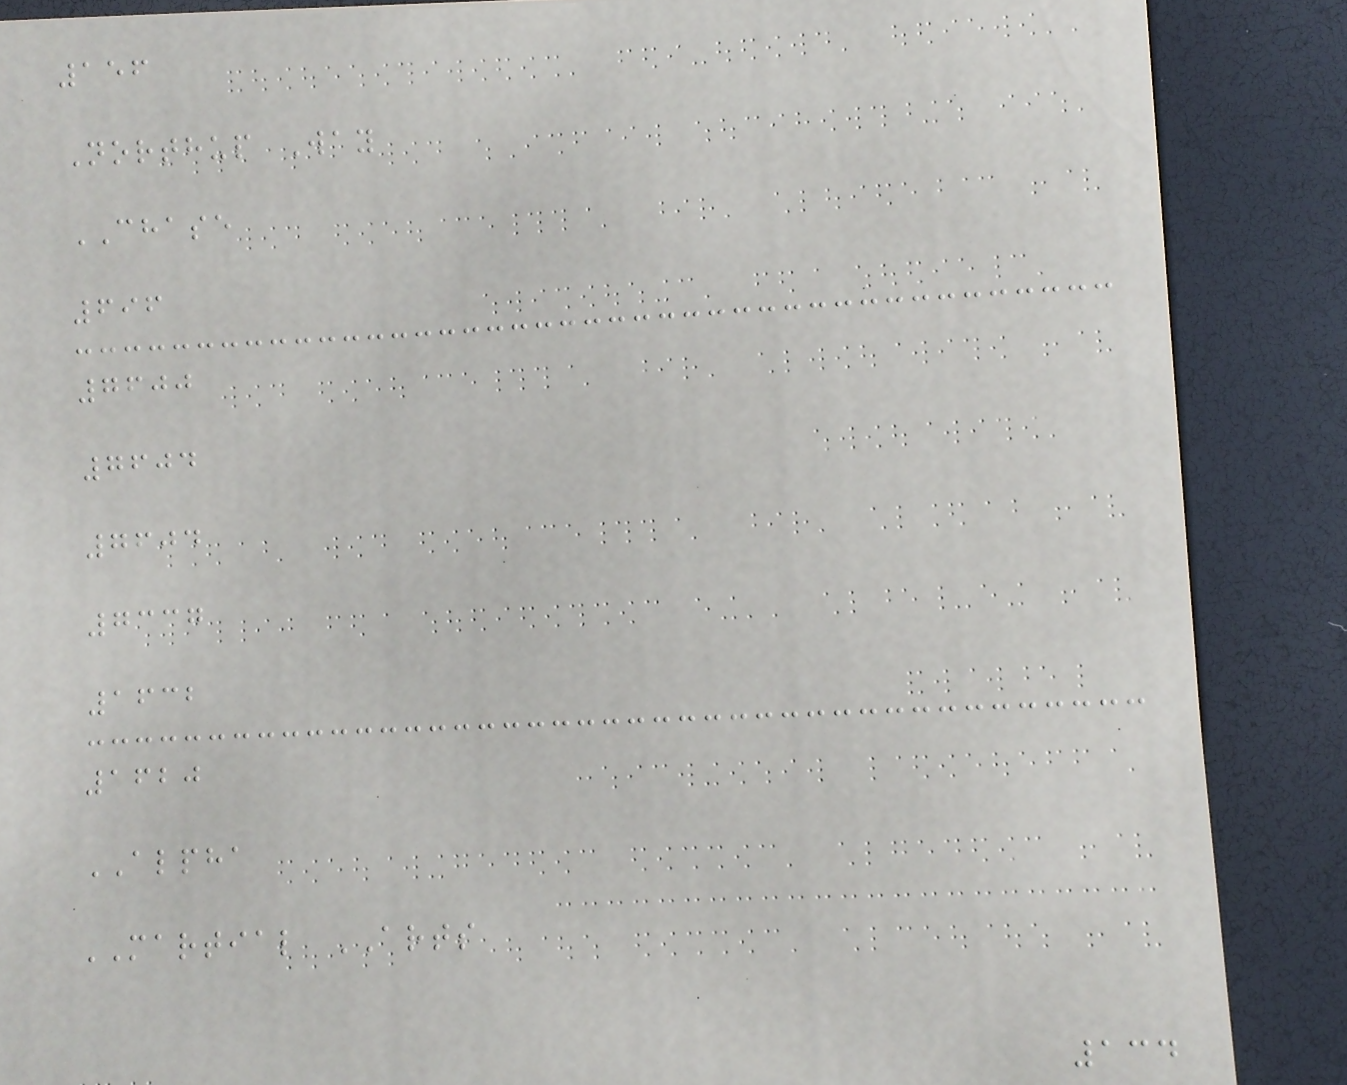156
Northup Way
CHASE
696
7600
7604
7604
7337
1632
1620
ALPHA
MARTIAL ARTS
134
